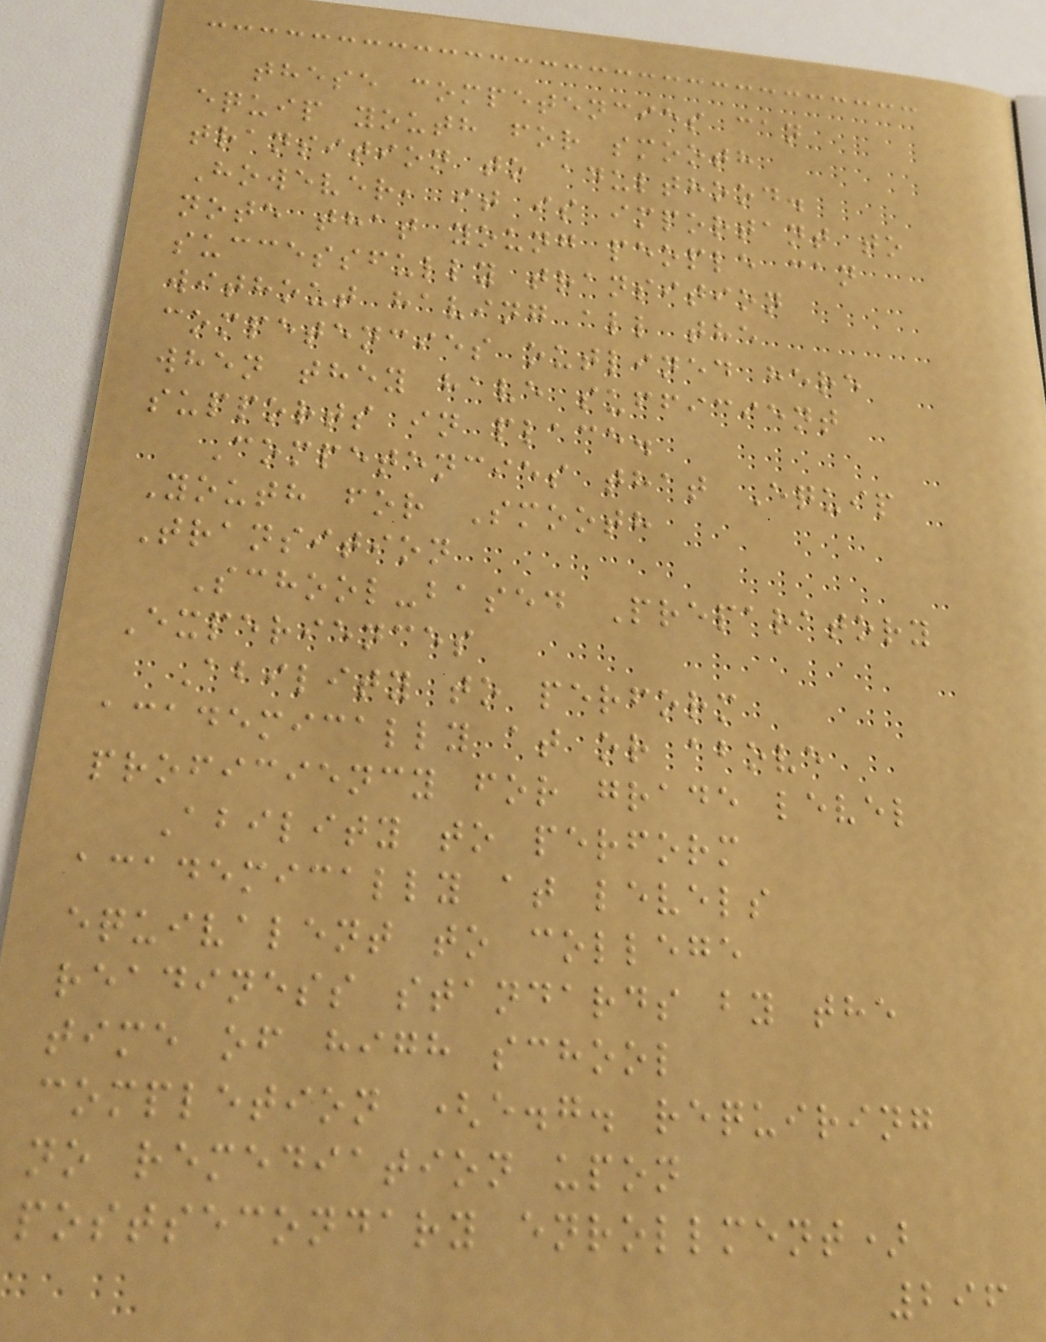these competencies can
equip youth for smooth
transition to adulthood.
However, it is important to
note that young people can
successfully transition
without having all the
competencies outlined here
when they have sufficient
supports in place.
Competencies that Equip
Youth for Smooth
Transition
School-based Preparatory
Experiences
Ability to perform
academically at or above
proficiency for grade level
Ability to perform
academically at levels
equivalent to college
readiness standards by the
time of high school
completion (e.g. requiring
no remediation upon
postsecondary enrollment)
296
